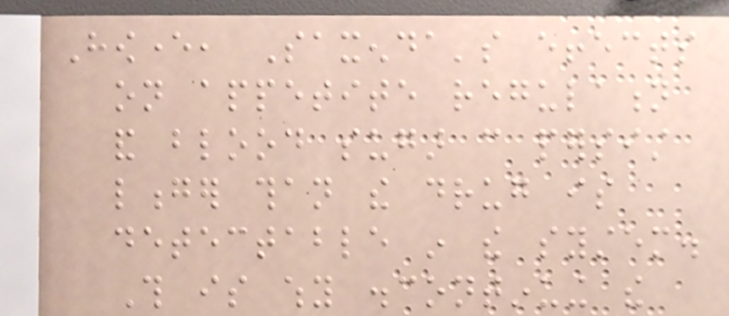However, Saxenda's effects
on appetite regulation
and blood sugar can persist
longer than the drug is
detectable in the system.
This is why discontinuing the
